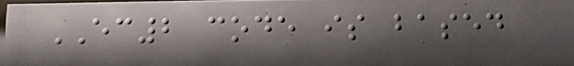EC2 code is based
